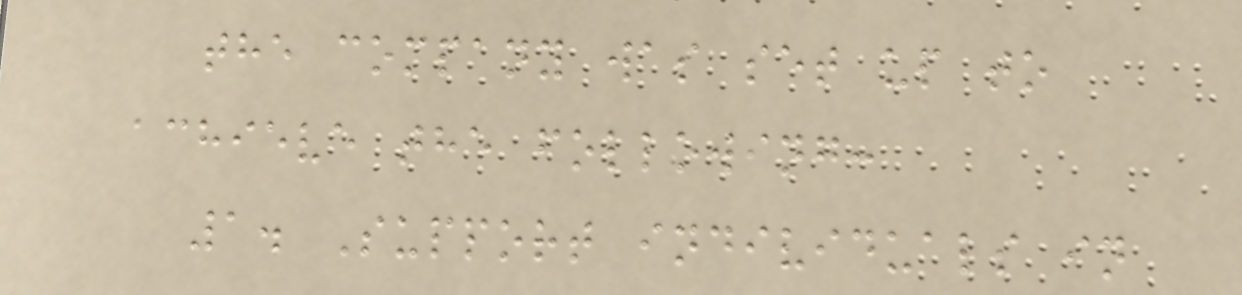the company was set up to
achieve the following:
1. Support individuals in
